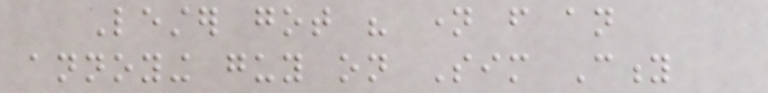Lester got his name from an
annoying guy on Sim City
